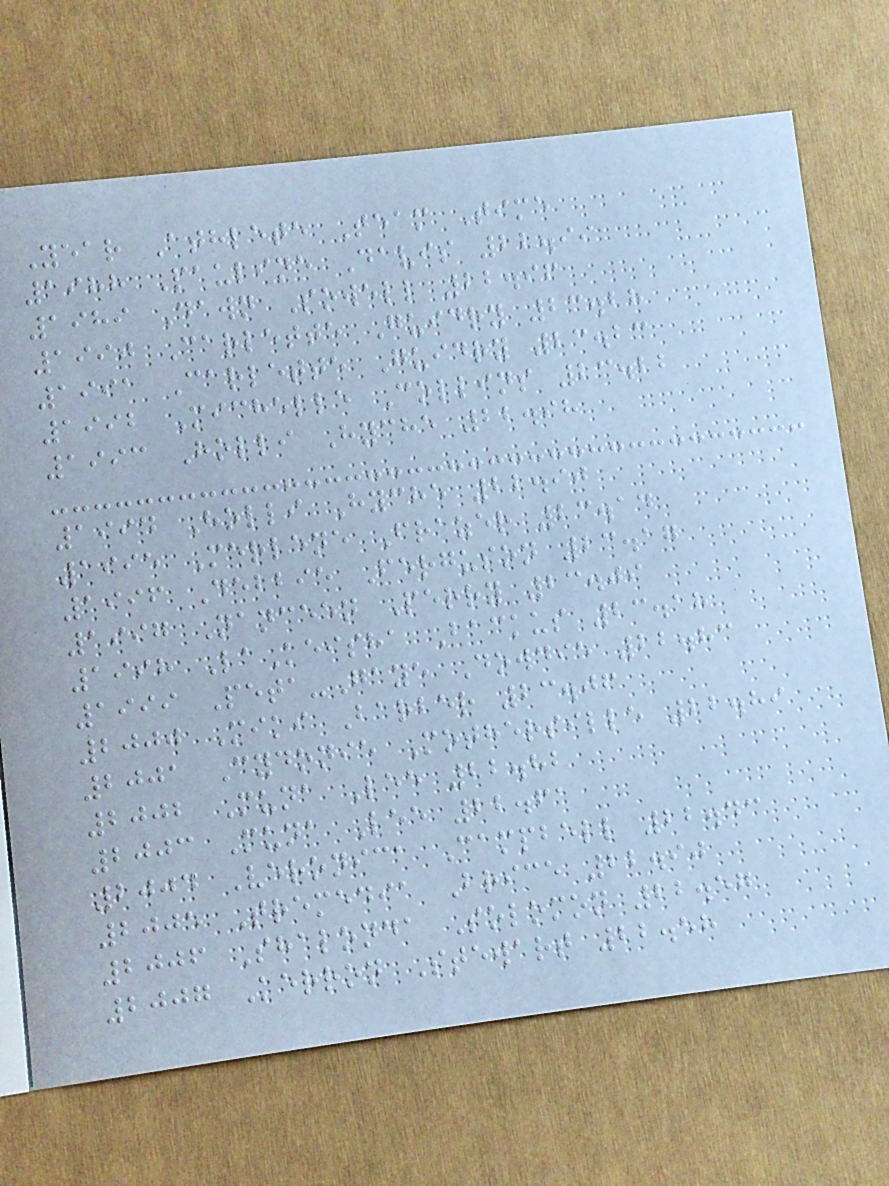Year Athlete Team Time
1988 Pauline Davis 22.99
1989 Dawn Sowell 22.96
1990 Carlette Guidry 23.28
1991 Carlette Guidry 23.23
1992 Michelle Collins 23.22
1993 Holli Hyche 22.98
1994 Holli Hyche 22.90
1995 Merlene Frazer 23.14
1996 Debbie Ferguson 23.17
1997 Nanceen Perry 23.09
1998 LaKeisha Backus 23.18
1999 Peta-Gaye Dowdie 22.83
2000 Miki Barber 23.06
2001 Cydonie Mothersille 22.89
2002 Muna Lee 22.82
2003 Muna Lee 22.61
2004 Veronica Campbell 22.43
2005 Tremedia Brice 22.90
2006 Shalonda Solomon 22.57
2007 Kerron Stewart 22.58
